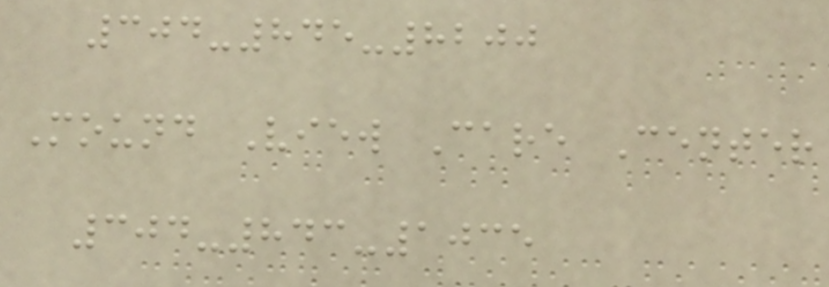304-845-8200
Mound View Care Center
304-843-1035
